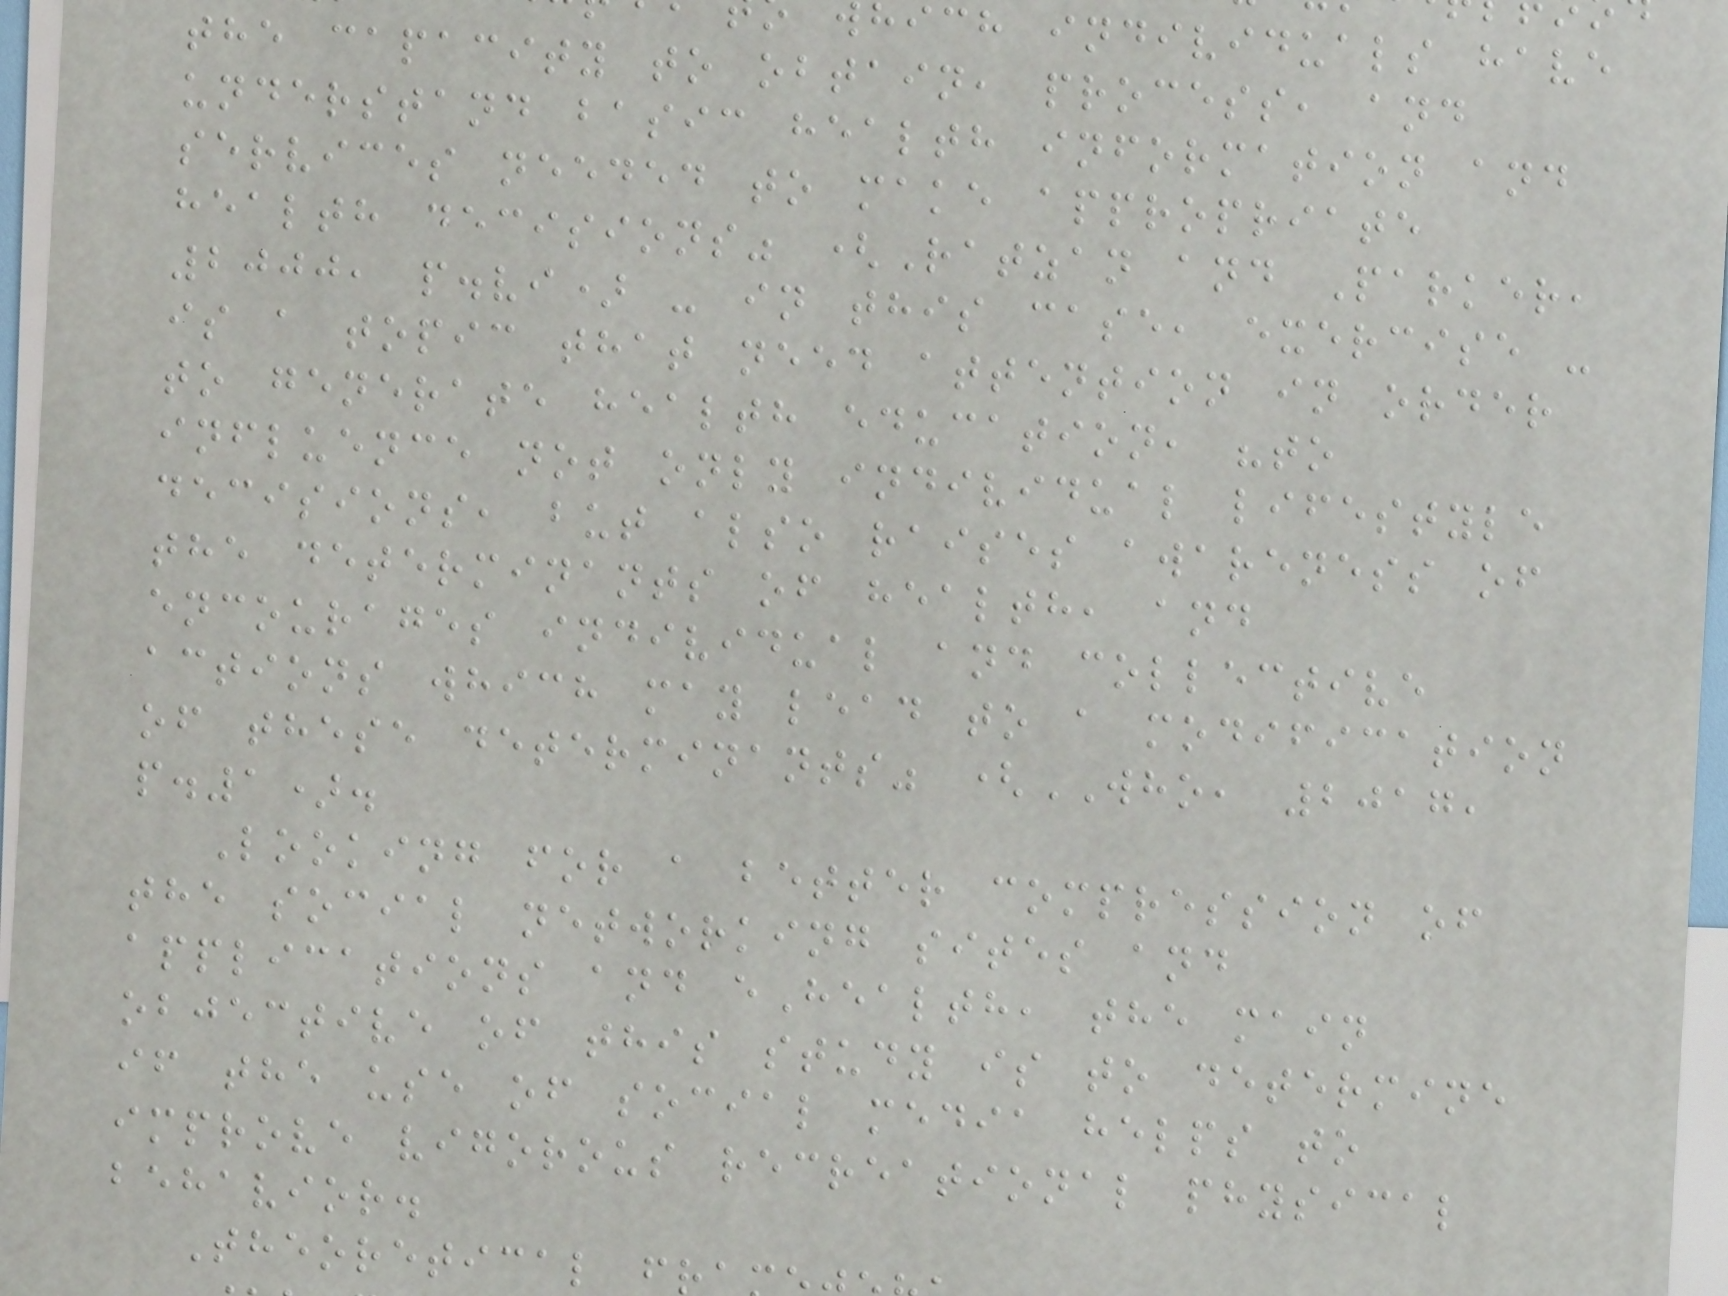hich individuals have
the capacity to obtain, process, and
understand basic health information and
services needed to make appropriate
health decisions" (Ratzan and Parker,
2000, p.vi) - in this case, exercise -
is a topic that need attention in order
to generate health education, "to
influence not only individual lifestyle
decisions, but also raises awareness of
the determinants of health, and
encourages individual and collective
actions which may lead to a modification
of these determinants" (WHO, 2017,
p.1).
Looking for a better compression of
the social networking sites and
applications and eHealth, the main
objective of this study is to determine
if the use of social media helps to
improve vigorous recreational physical
behavior.
Theoretical f
